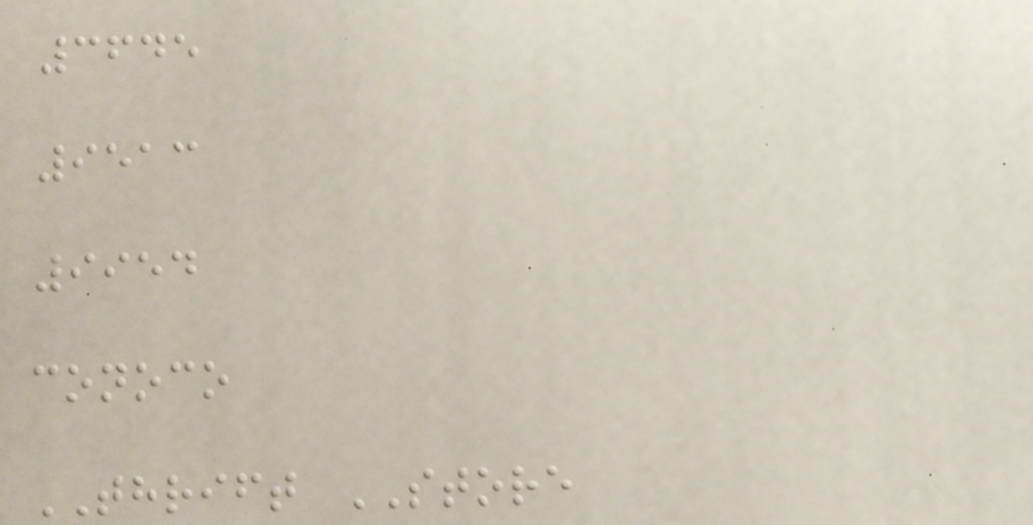3645
9513
9954
conoco
THRIFT STORE
